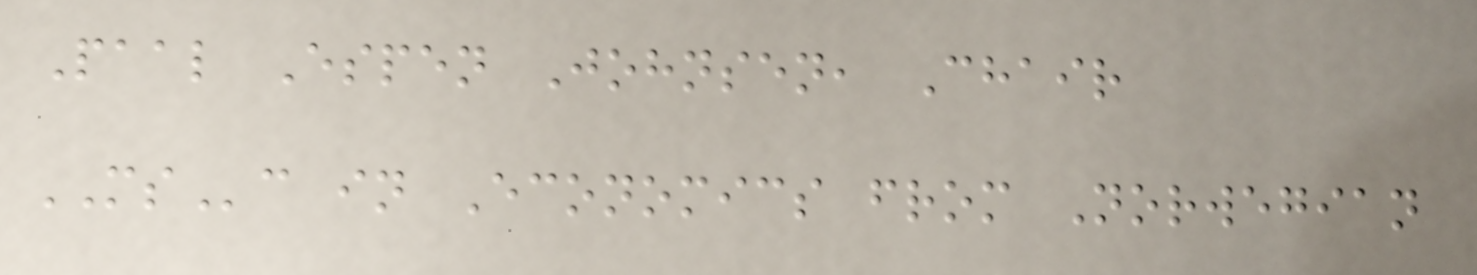Paal Espen Johnsen, Chair
MSc in Economics from Norwegian
